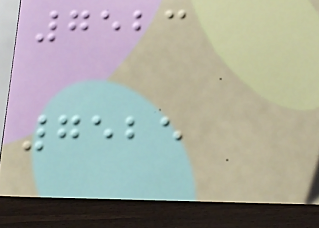7523
7525
